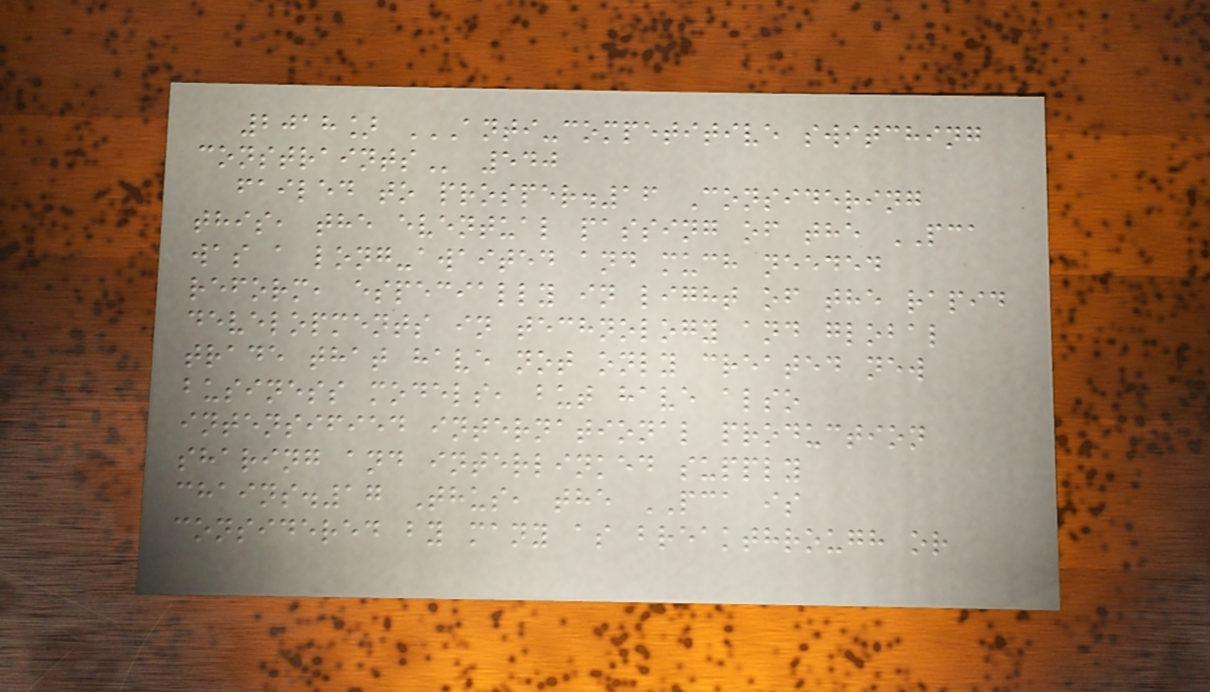2018] ANTI-COMPETITIVE SWITCHING
CONSTRAINTS 540
failed to prosper.16 Considering
this, the eventual passing of the PCA
was a long-awaited and much needed
reform, especially in light of the rapid
developments in technology and global
trade that have not only created new
business models, but have also
intensified international production
sharing and interlinked supply
chains.17 Thus, the PCA is
considered by many as breakthrough or
